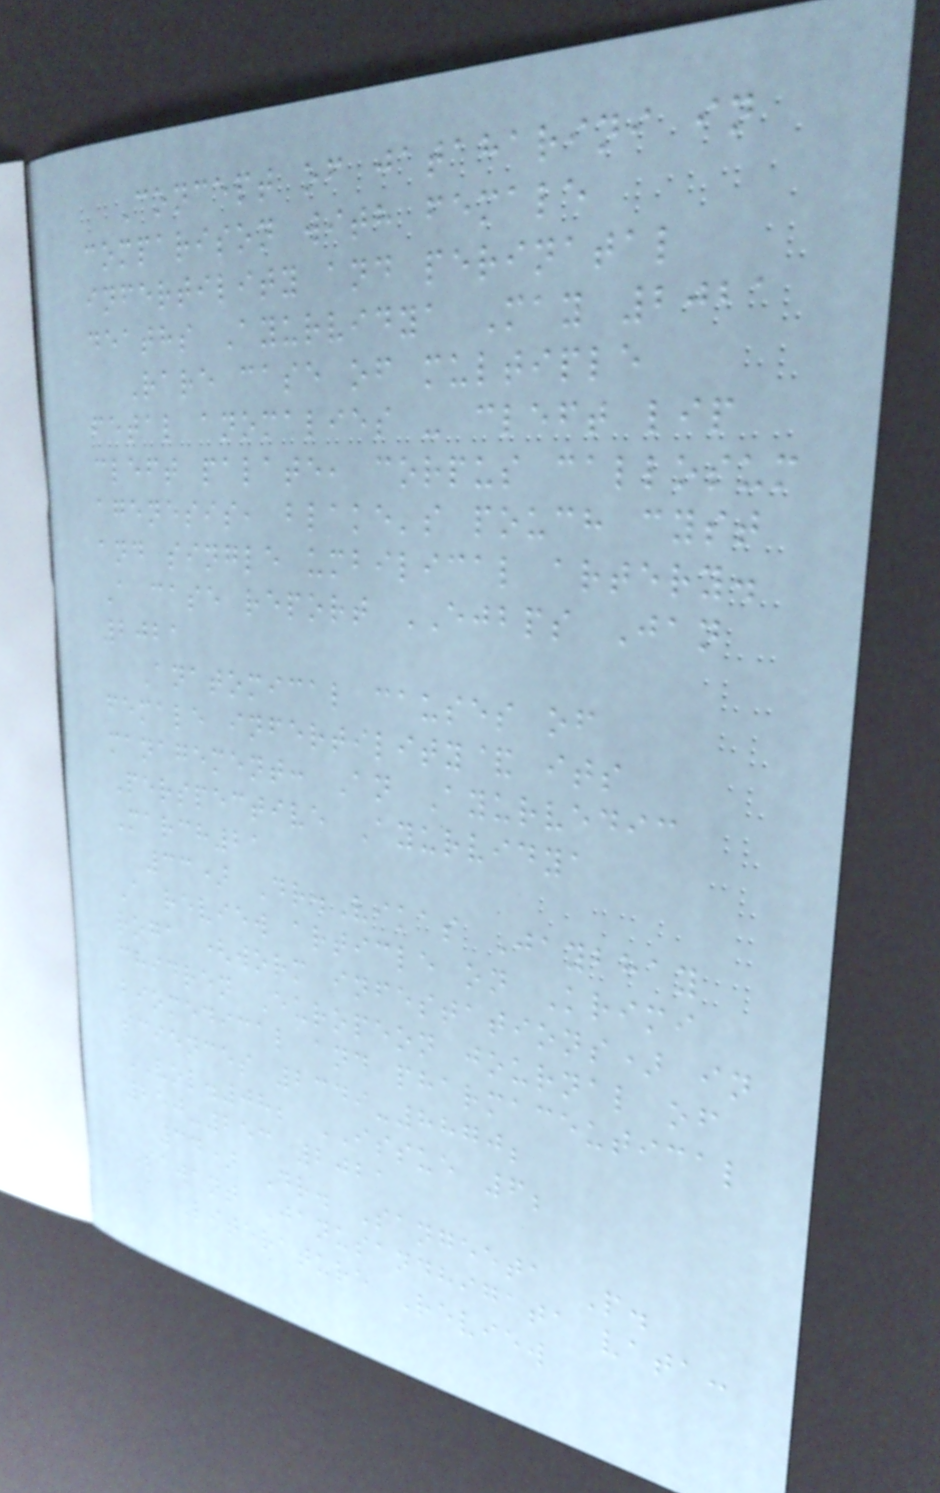Concept of jataharini in
comparison with female
infertility and perinatal
deaths Ayurvidya May 2021
Rare case of multiple
fetal anomalies - cleft lip
cleft palate, corpus callosum
agenesis, blake's pouch cyst
and single umbilical artery.
A case report EJBPS Jan
2021
Anatomical causes of
female infertility& its
management: An Ayurvedic
Perspective Ayurvidya
March21
33) Dr.Vikas Jaybhay
A review article on Krimi
roga (worm infestations) in
chidren Europeon journal of
biomedical and pharmaceutical
sciences 2349-8870;
VOL.08; ISSUE 6;
250-253 2021
34) Dr. Sangeeta P.
Sawant Janusandhigata vata:
A Literature Review
